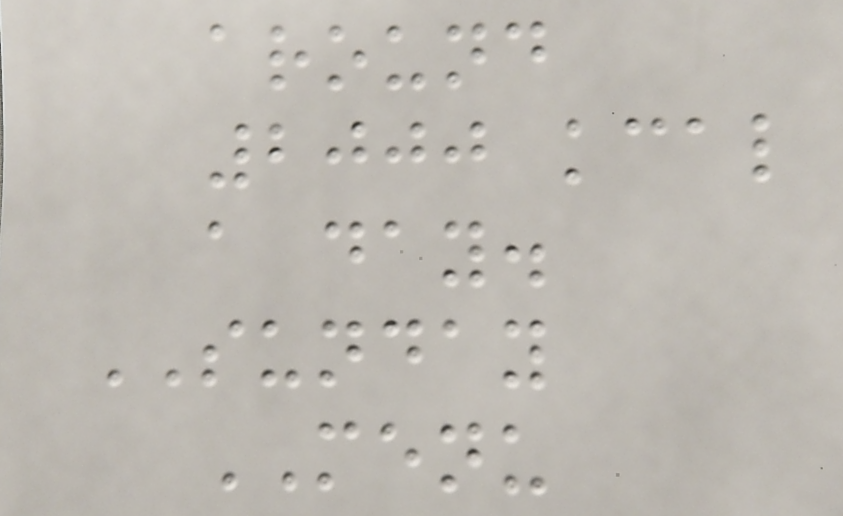around
2000 kcal
a day.
SUNDAY
MENU
